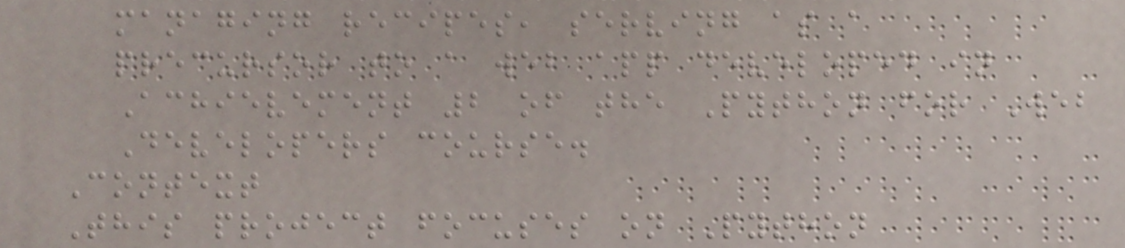managing recipes, serving as a
precursor to a web app developed in
Achievement 2 of the Python for Web
Developers course.
Context
This project focuses on Python
